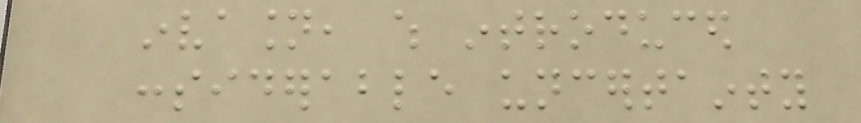invasion, which introduced
considerable uncertainty
